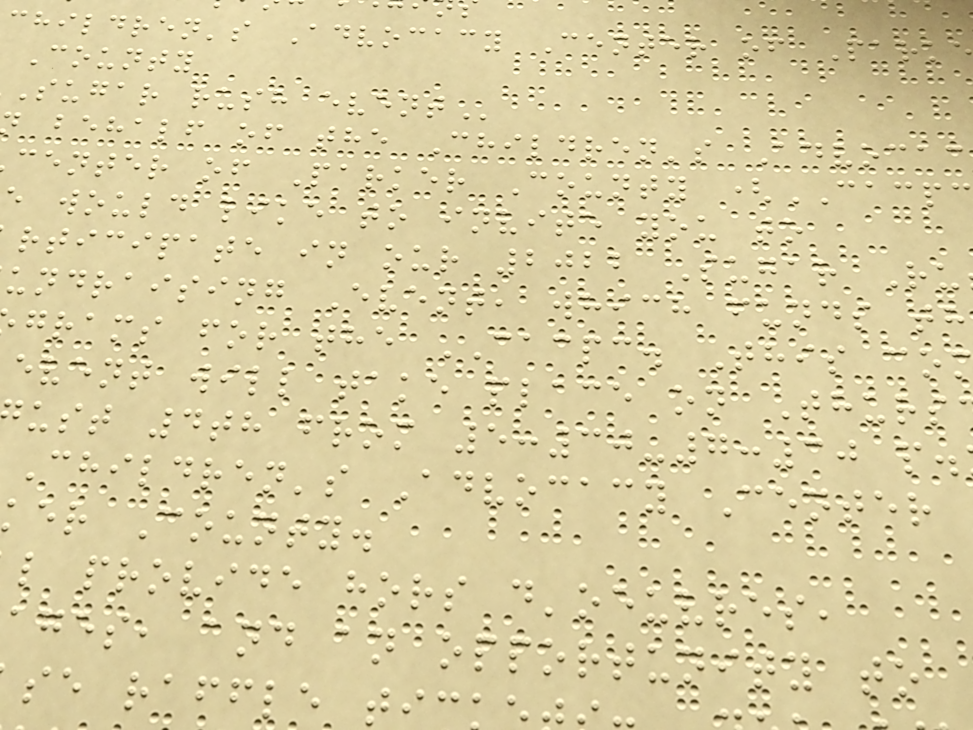children's Advocacy Center of Park
County
sugar rush
behalf of the Children's Advocac
center of Parker County (CACP
e would like to invite you to
rticipate in our 2022 Sugar Ru
undraising Event, which funds th
grams for the CACPC. This co
event will take place on Thurs
ust 4th from 5:30-7:30 p.
Children's Advocacy Center
er County.
l provide hors d'oeuvres,
ages, and an opportunity to
se raffle ti
